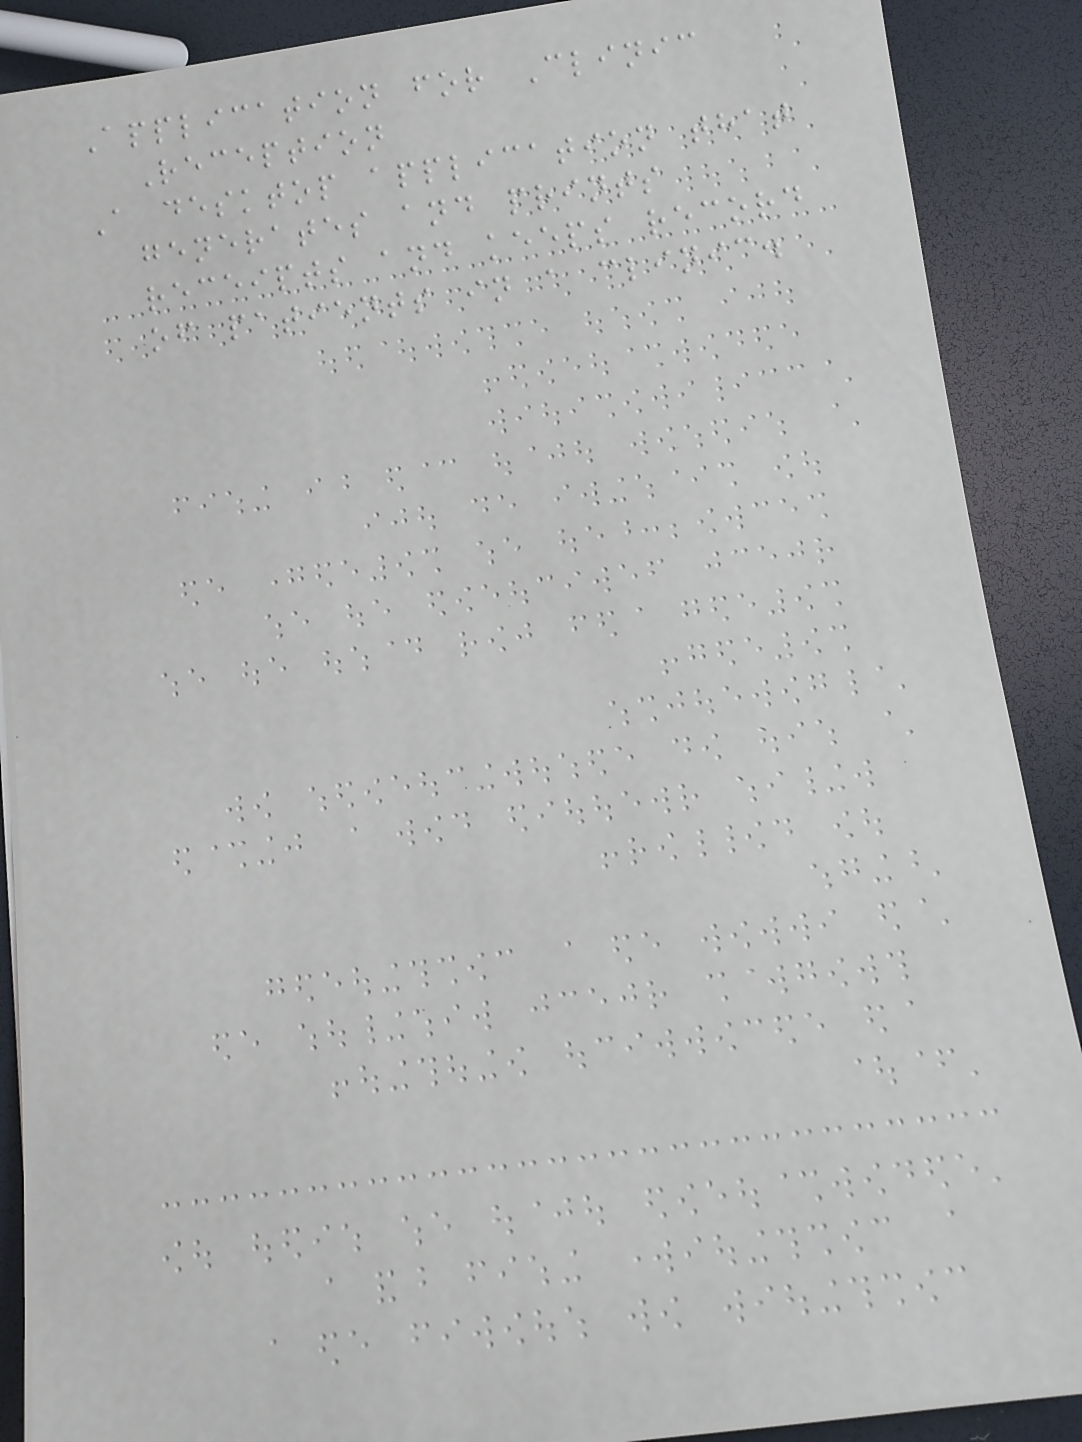Application for Clinic
Reception
A desktop application that
generates and prints
receipts and keeps record
of patients in a clinic.
